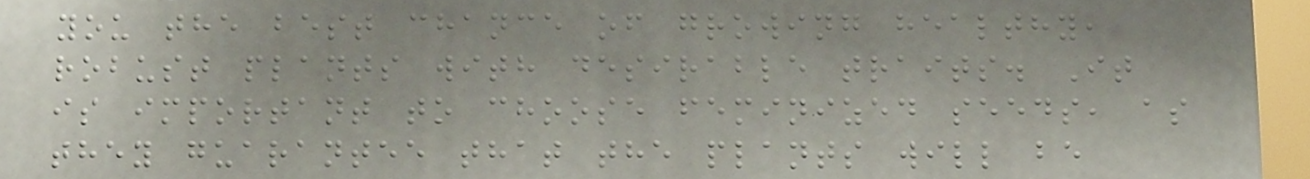you the best chance of growing healthy,
robust plants with desirable traits. It
is important to choose feminized seeds, as
they guarantee that the plants will be
